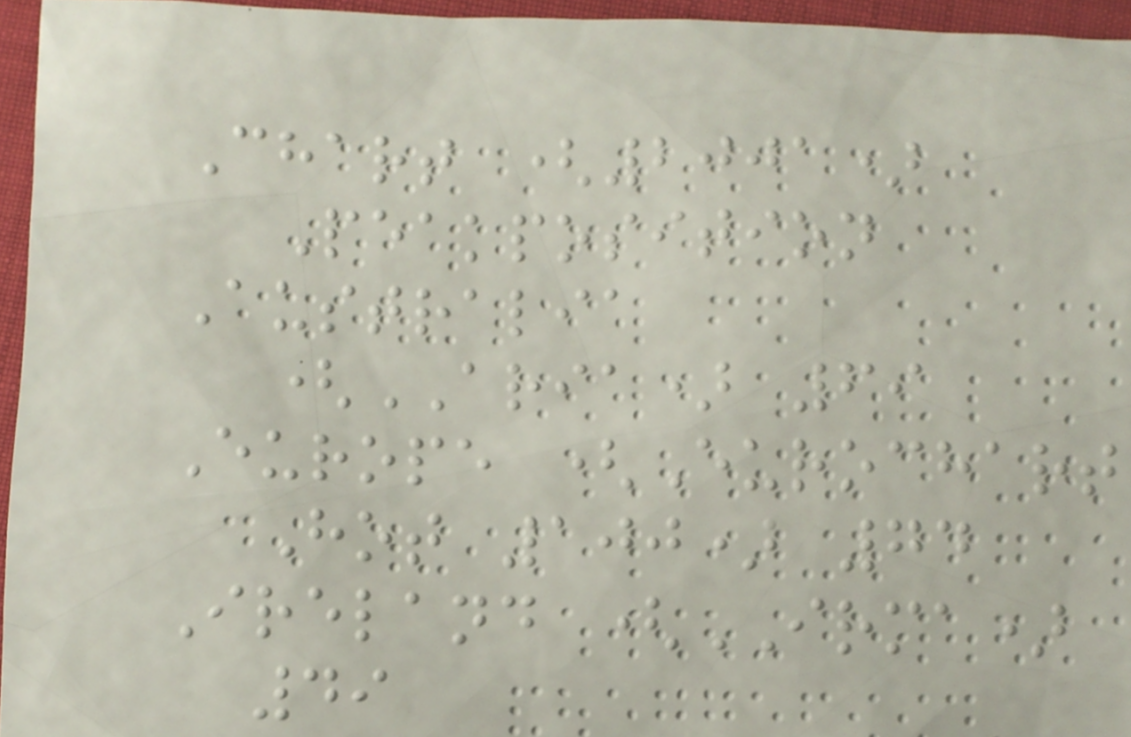Chart (2001)
Peakposition
Australia
(ARIA) 69
Europe (Eurochart
Hot 100) 74
Ireland (IRMA)
49
